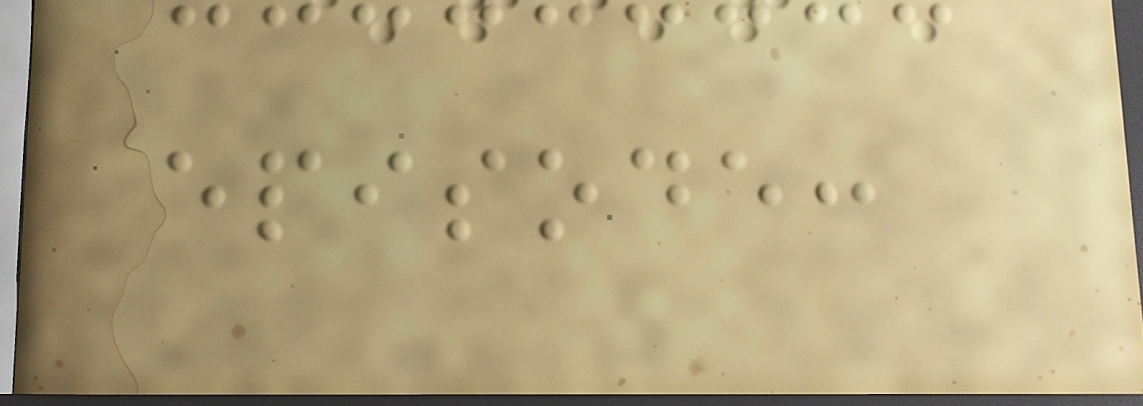episode:
